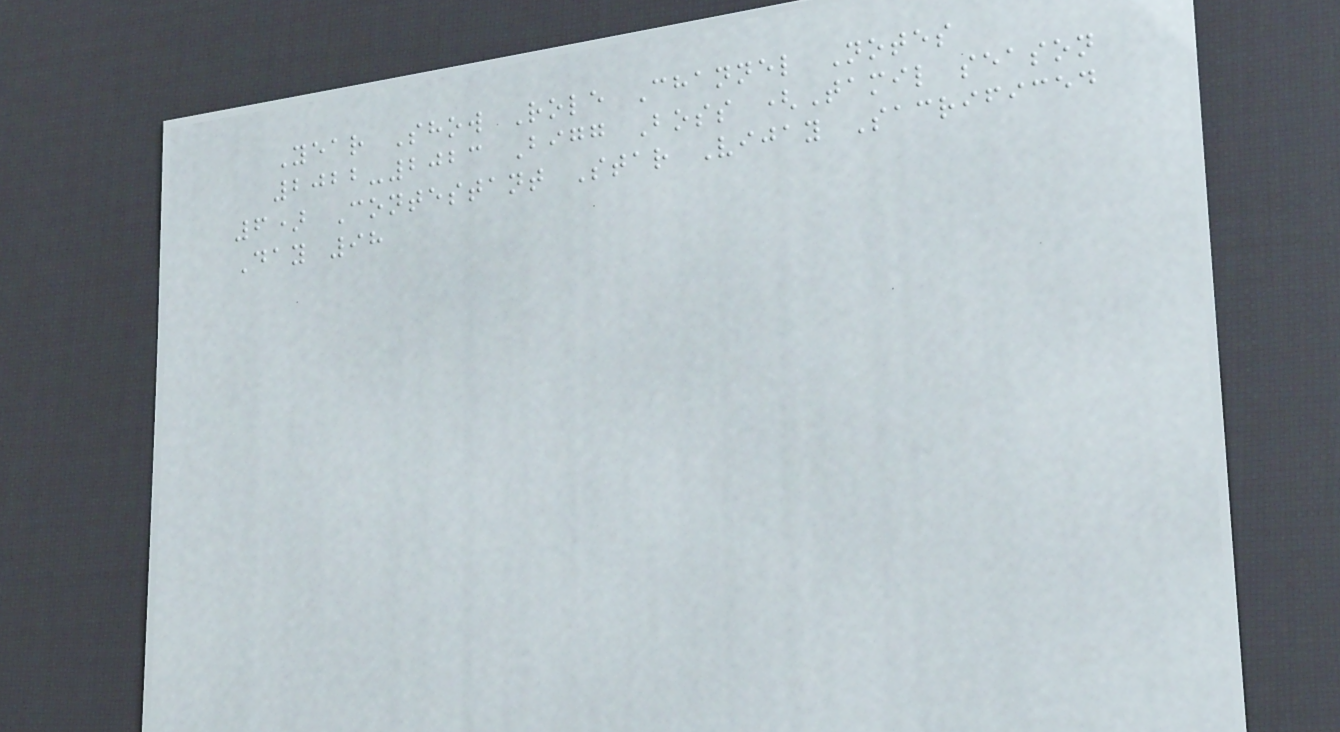Year Show Role Channel Notes
2022-2023 Bigg Boss (Tamil season
6) Contestant Star Vijay Sacrificed
Day 98
